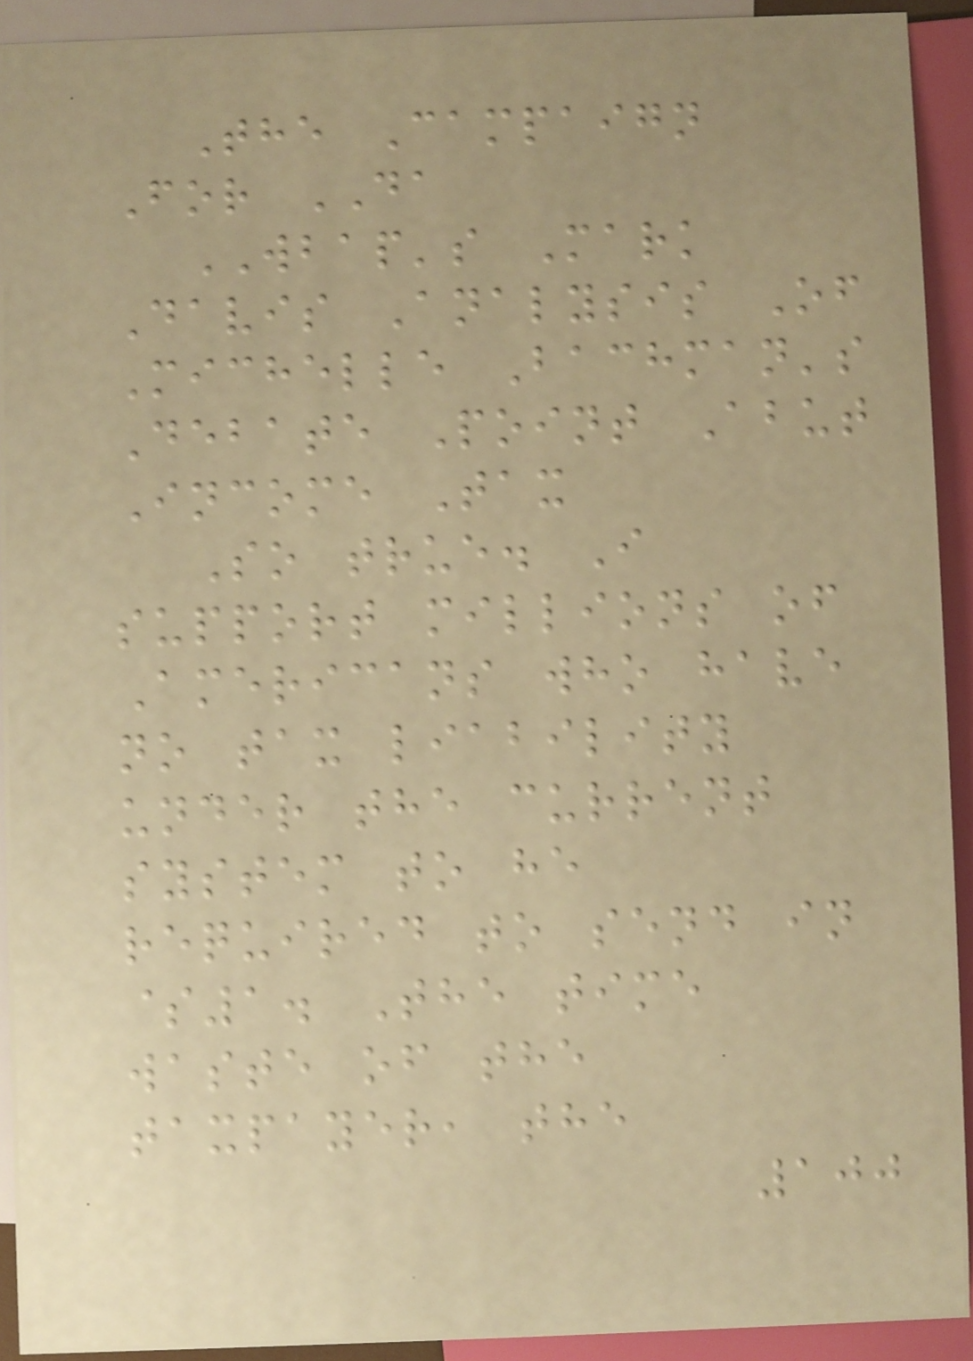The Campaign
For DA
WBAP's Mark
Davis Analysis Of
Michelle Bachman's
Debate Point Abut
Income Tax
So true. I
support millions of
Americans who have
no tax liability
under the current
system to he
required to send in
$1. The time
waste of the
taxpayer, the
100
